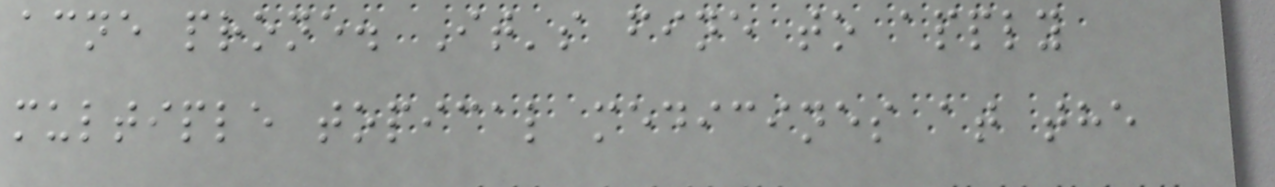acne prone. It's fine to apply
multiple topical medicines at the
